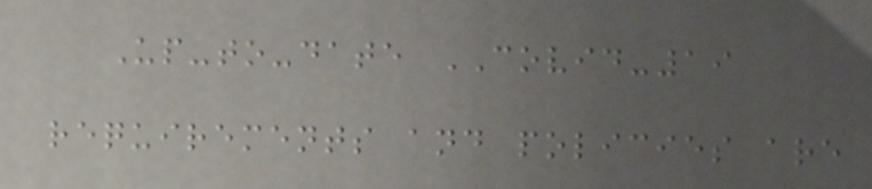Up-to-date COVID-19
requirements and policies are
